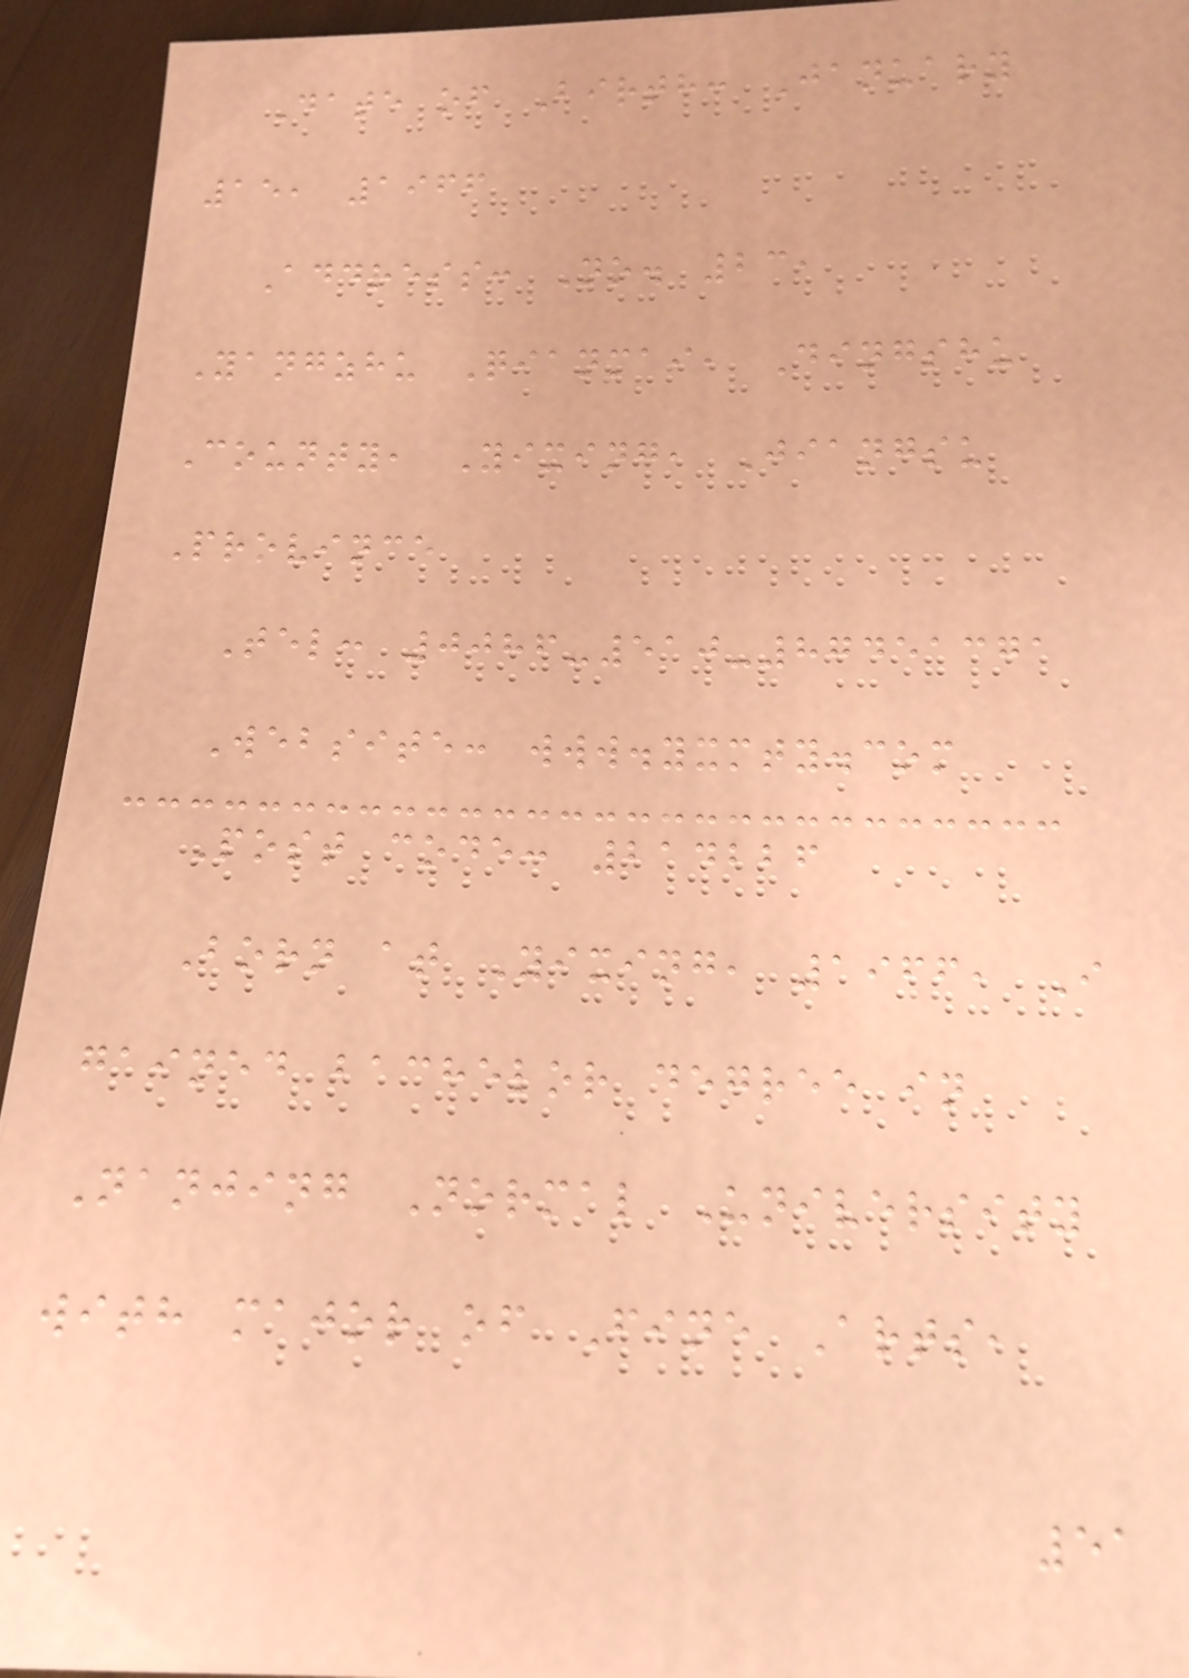Date of Birth: January
15, 1966
Address: No. 23,
Yangzhu Qianmai, Dingshu
County, Yixing, Jiangsu
Province
Tel: 0086-510-87451371
Website: www.yxmty.com
Post code: 214226
Born at Yixing, 1966, I
gained bachelor degree in
Nanjing Normal University
with major of Fine Arts,
51
